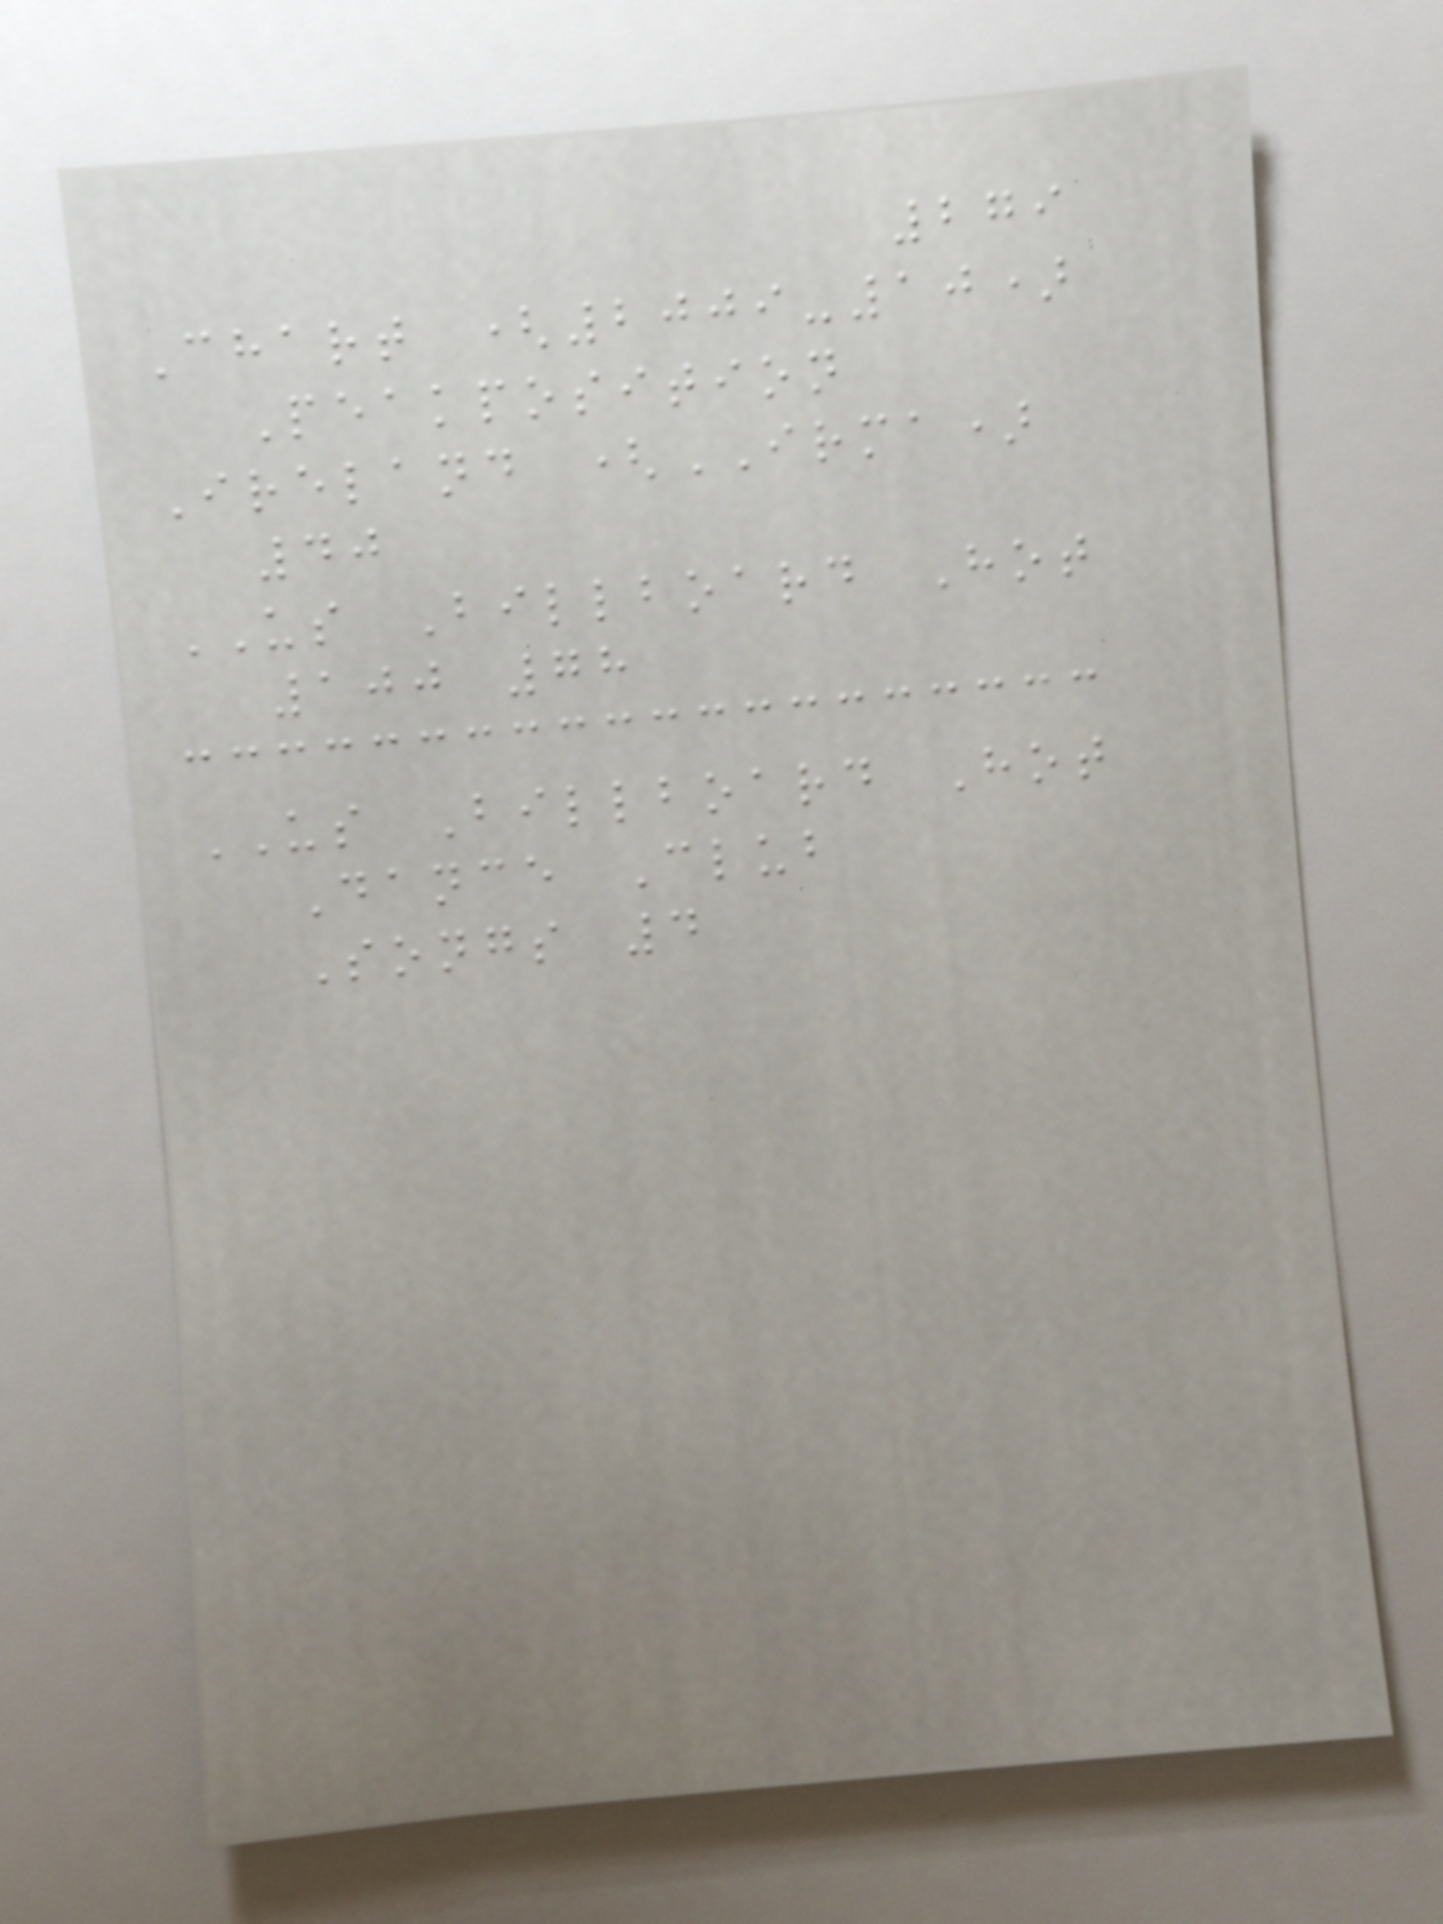279
Chart (2009-10)
Peakposition
Ireland (IRMA)
40
US Billboard Hot
100 78
US Billboard Hot
Dance Club
Songs 4
